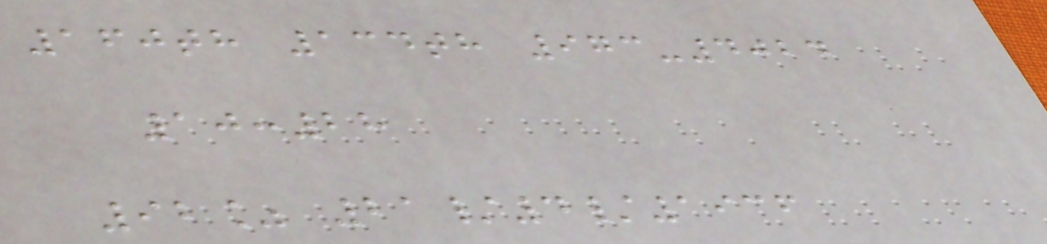160th 134th 973-4024
10:28
92% 21/4/1936
